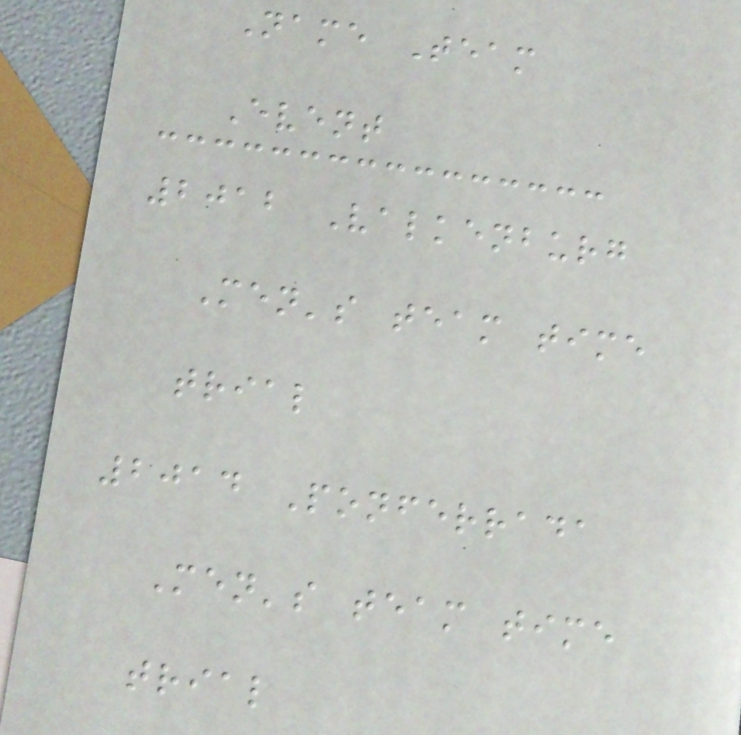Name Team
Event
2012 Valkenburg
Men's team time
trial
2014 Ponferrada
Men's team time
trial
